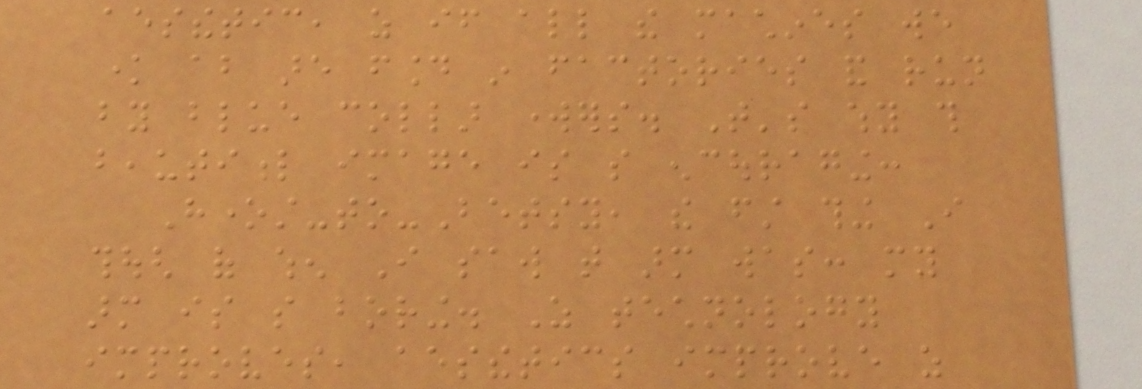aesthetic, as if all the machines we
know about are found in factories and run
by blue collar workers. That's why this
beautiful image is so encouraging:
Honest-to-Betsy, the first thing I
though of when I saw that arm was: my
arm is so boring. As technology
improves, aesthetics improve as
